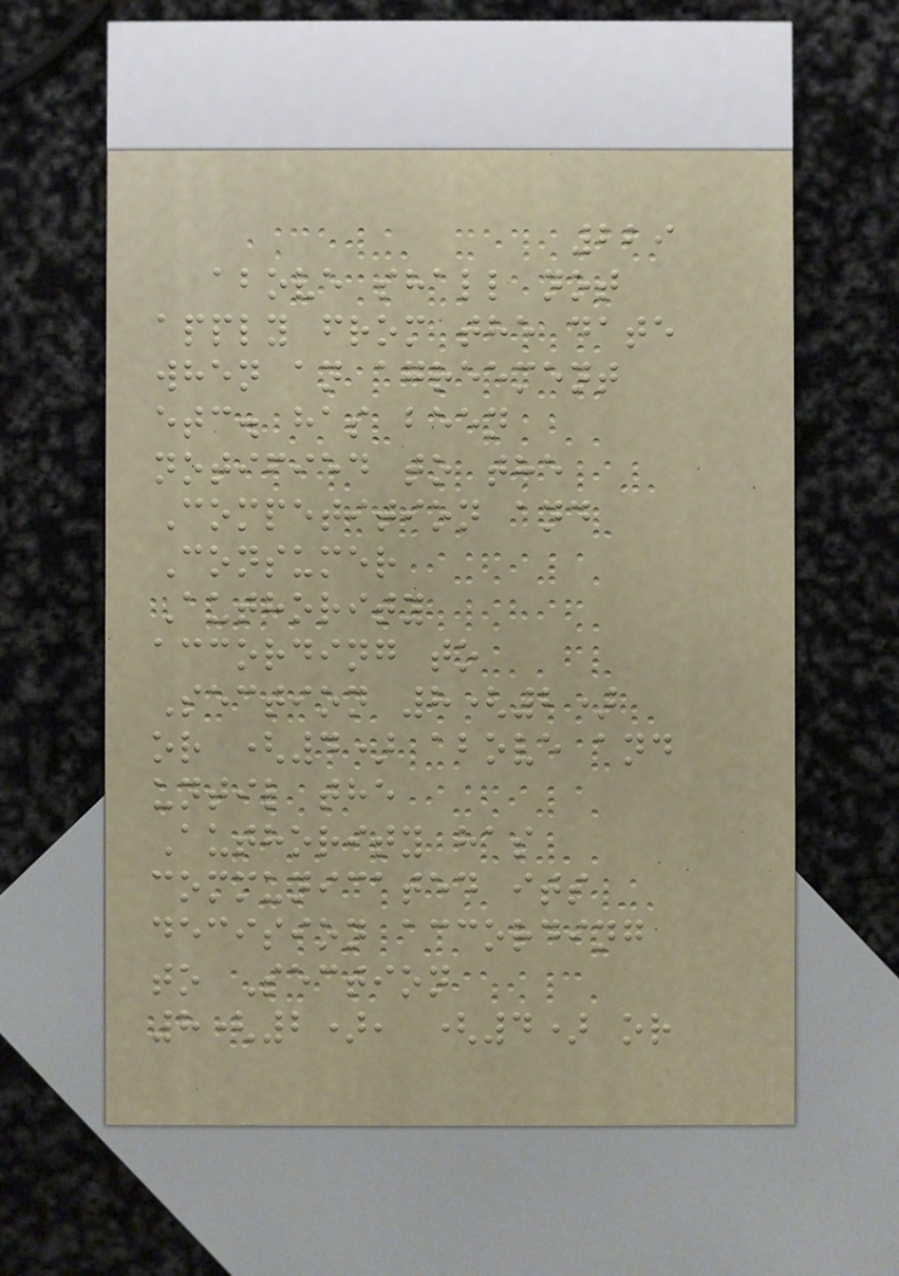229
above shall not
apply from the date
when an agreement
etc. has been
notified to the
Competition and
Consumer
Authority
according to
Section 8(2)
or (4) above and
until the
Authority has
communicated its
decision according
to Section
8(2), (4) or
